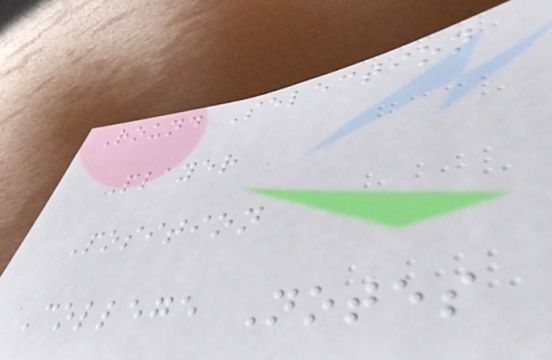Round Selection
Player
Position
College Notes
